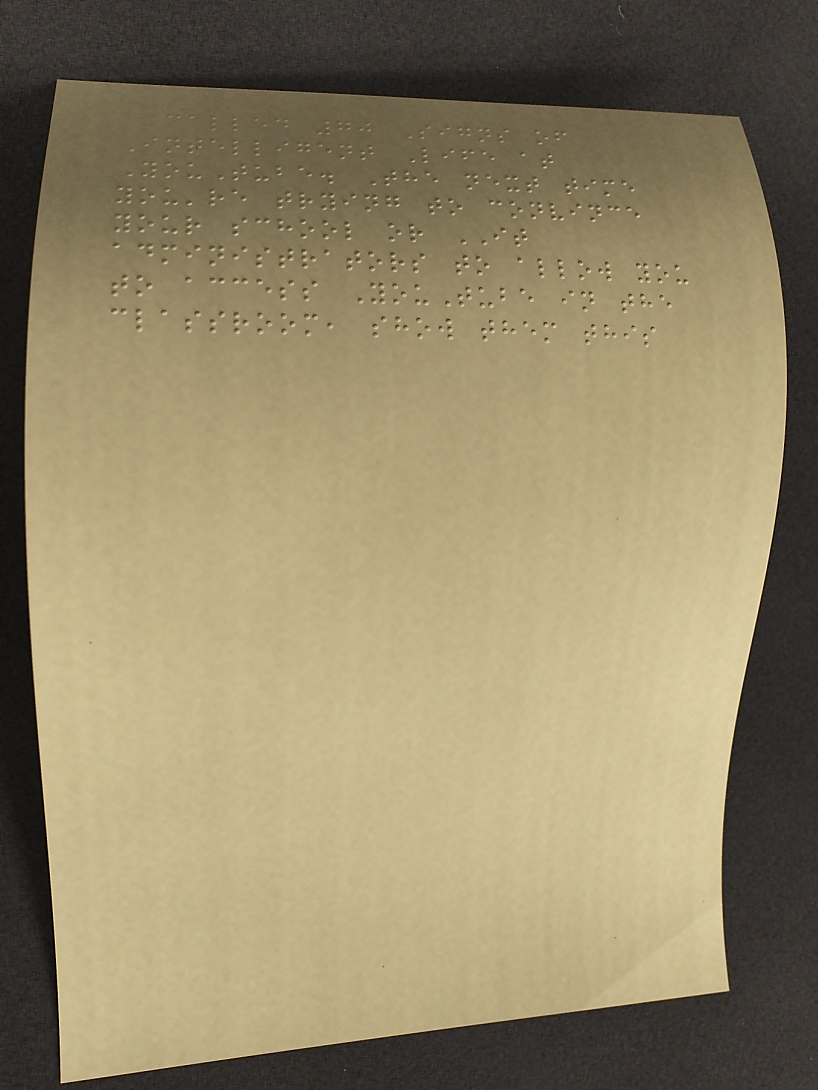called 70 Signs of
Intelligent Life at
YouTube. The next time
you're trying to convince
your school or IT
administrators to allow you
to access YouTube in the
classroom, show them this
